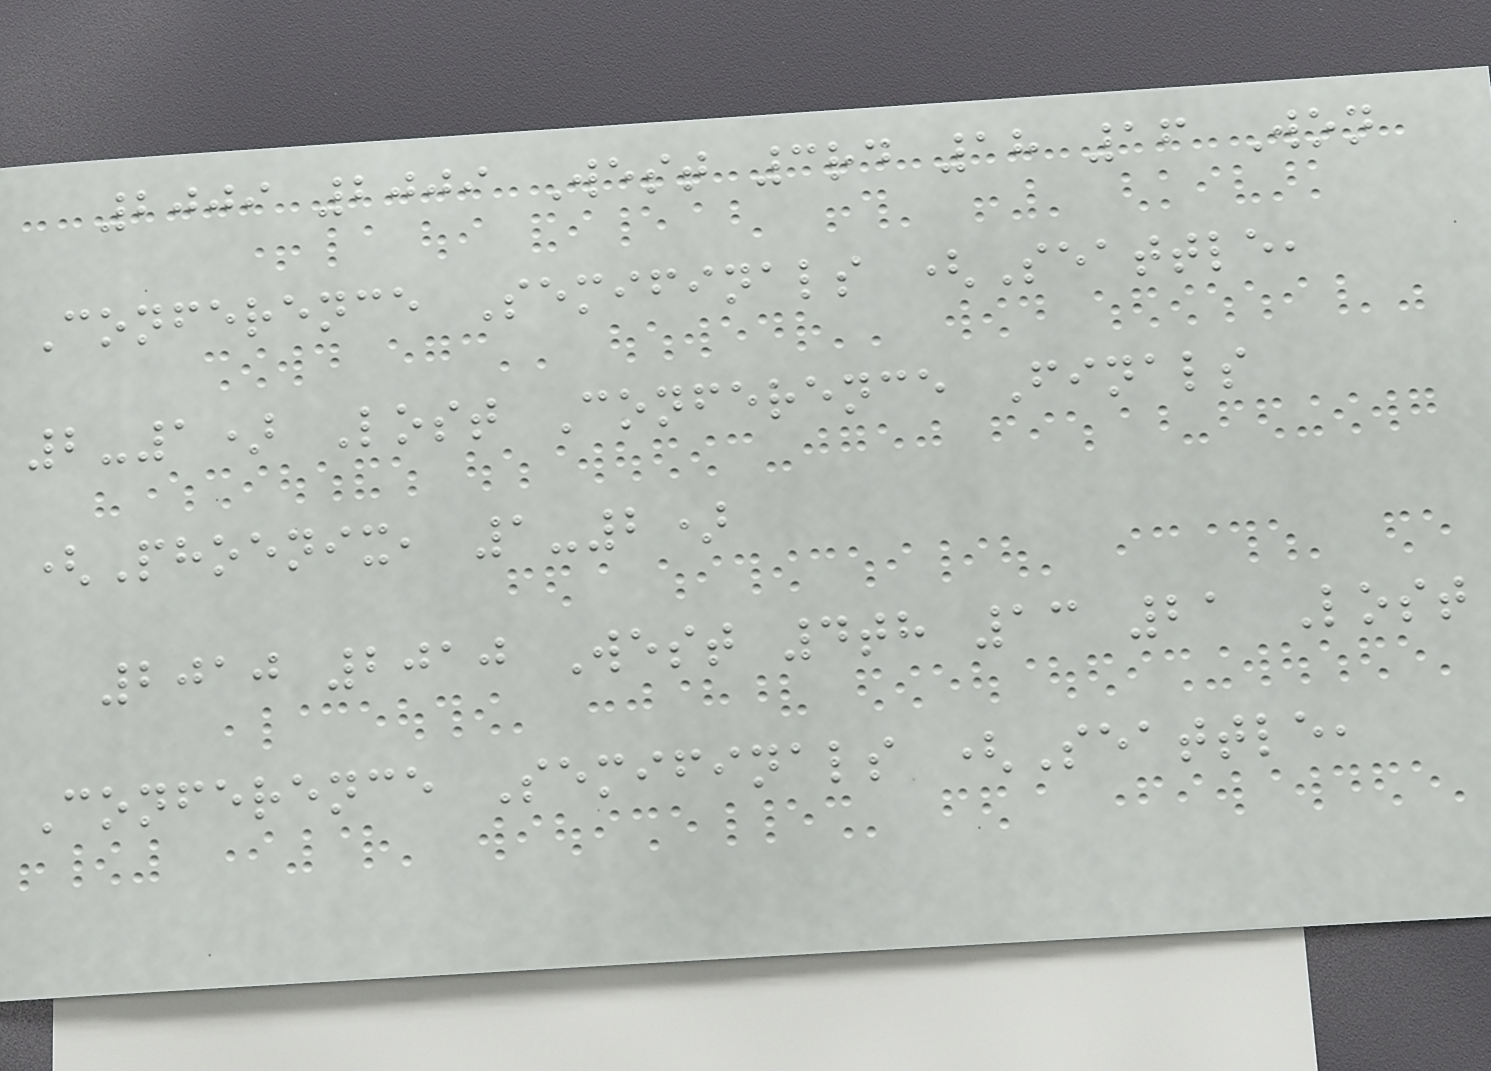2009 2009 West 3rd 18 16 Won
Conference Semifinals (Seattle,
2-1) Lost Conference Finals
(Phoenix, 1-2)
2010 2010 West 4th 13 21 Lost
Conference Semifinals (Seattle,
